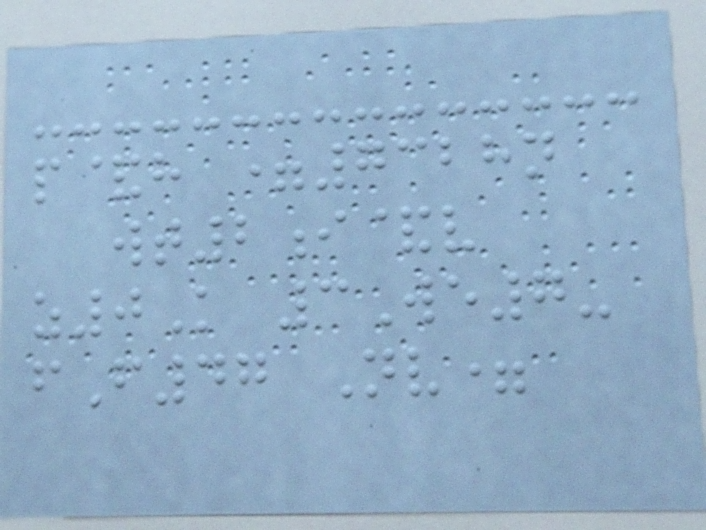p&h =7328n
wt2i&v
z0K 3We7-
fF47 Nv=
